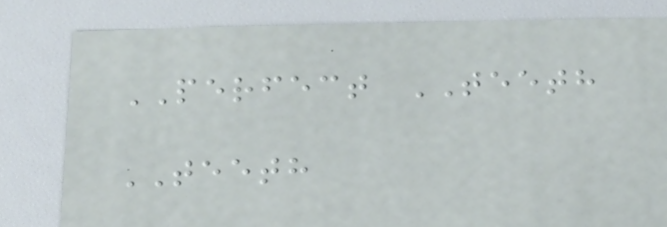PERFECT TEETH
TEETH
